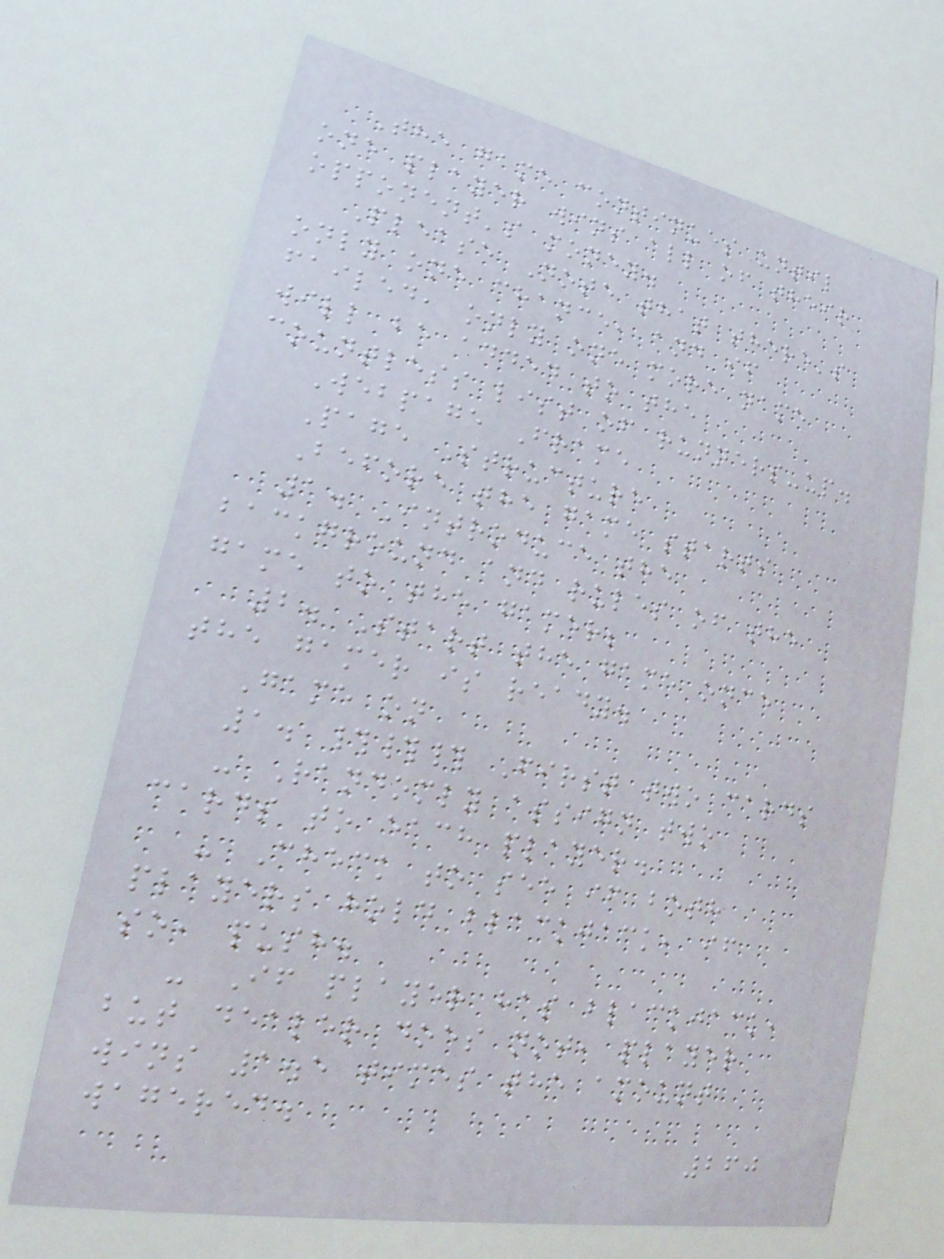The game continues until
one player wins all of their
opponent's money.
Please Note that there's
only one chance, and if
failed, only one more name
will be added to the
countless list of runners-up.
Webpage Frame
Page Structure
Before the game starts
1. Introduce the
background and rules of the
game to the gamer;
2. Start the game once
the gamer is ready.
Game on
1. ### First two cards
- Randomly assign two
cards to each player.
- Check to see if both
players hold blackjack, if
so, push.
- If player has blackjack,
but dealer does not, player
wins 1.5 times the amount
wagered.
260
